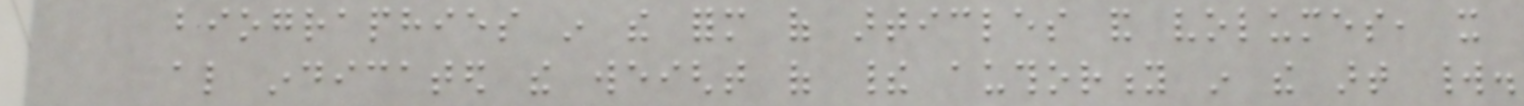biographies in the form of articles and volumes, it
also indicated the weight of their authority in the art world.
